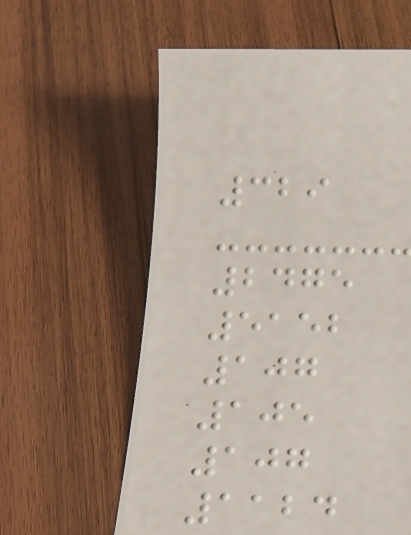329
2475
5152
107
105
107
1124
